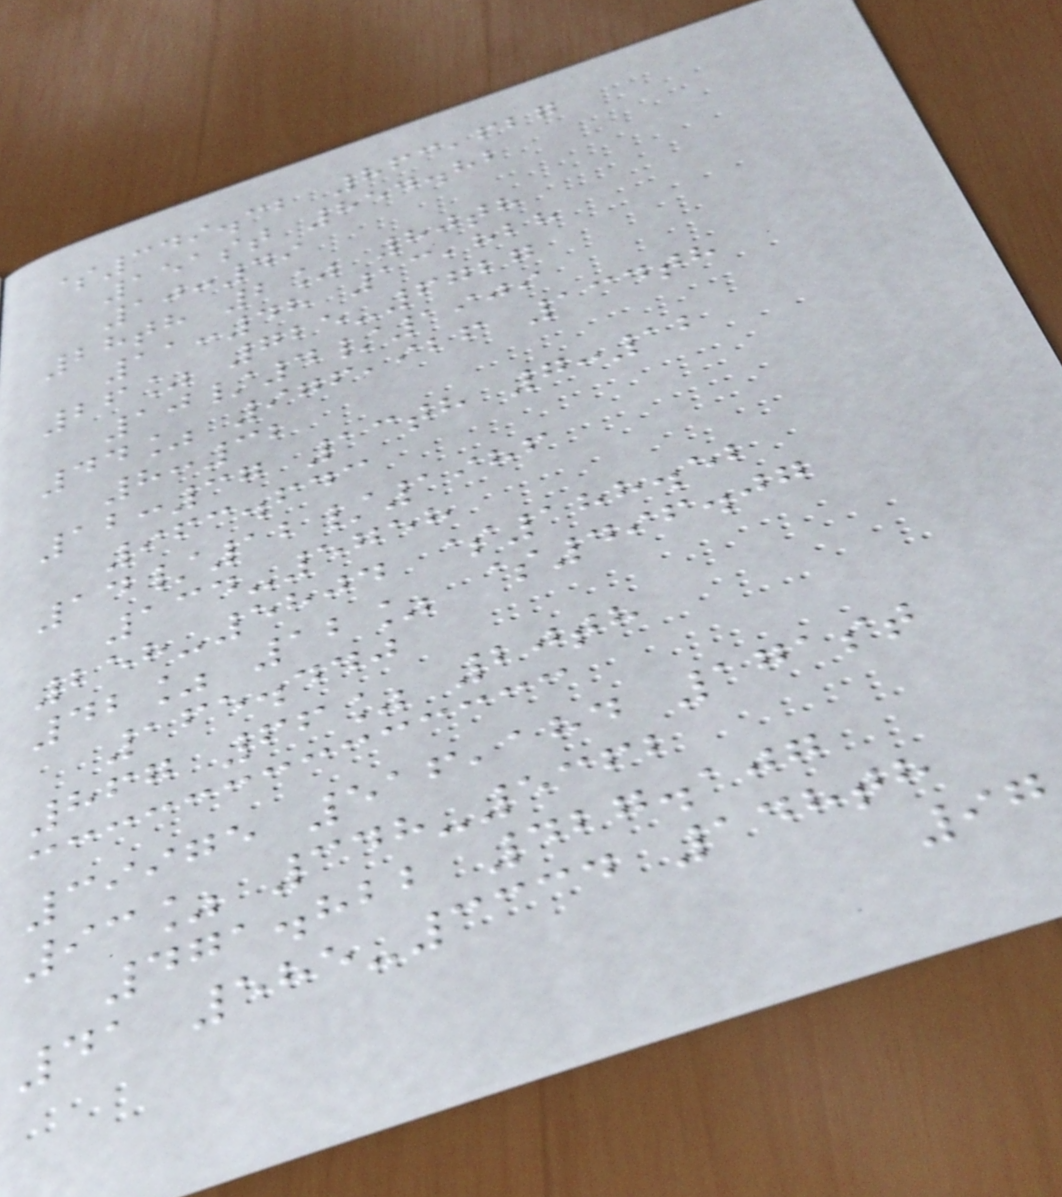$349.32 863,627
151st 854.82
10:49
28th 2% 80th
11:48 13,828
26% 725-6727
10/4/1909
44% 976,926 134th
8:32
12:37 13th 7:12
963.643
14/12/1986
134-5758
258-5804 $188.52
42% 12% $496.07
165.440
867 66% 20th
39975 516,184 171st
93% 348-5362
471.822 427.107
41 585-3334 148th
97
